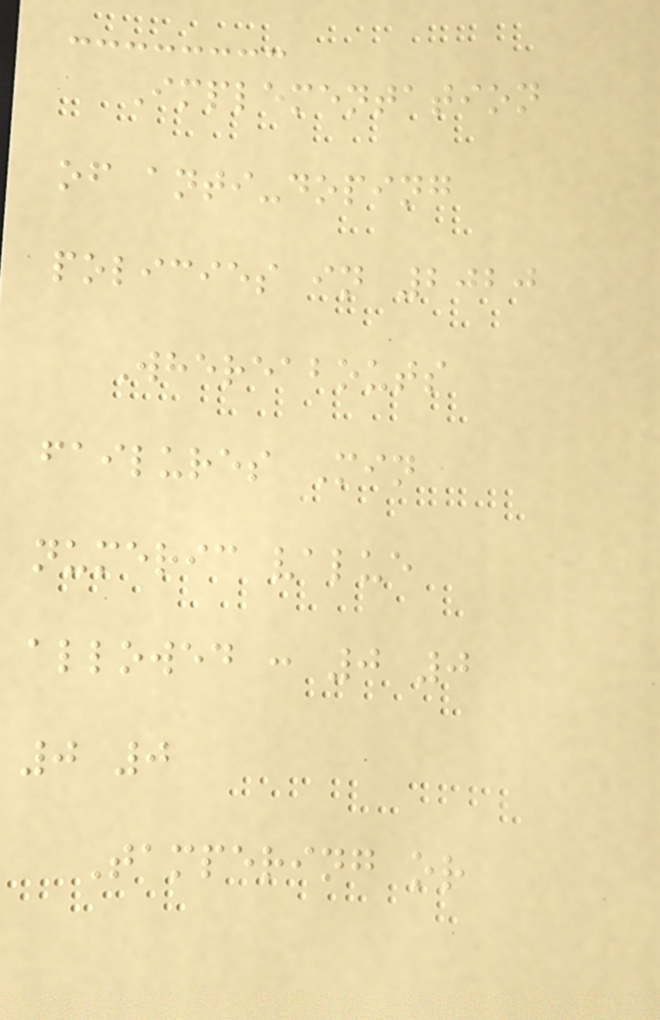Implementation
of anti-doping
policies in 2020
Whereabouts
failures Min
numeric value
allowed : 0 0
0 0
Tampering or
